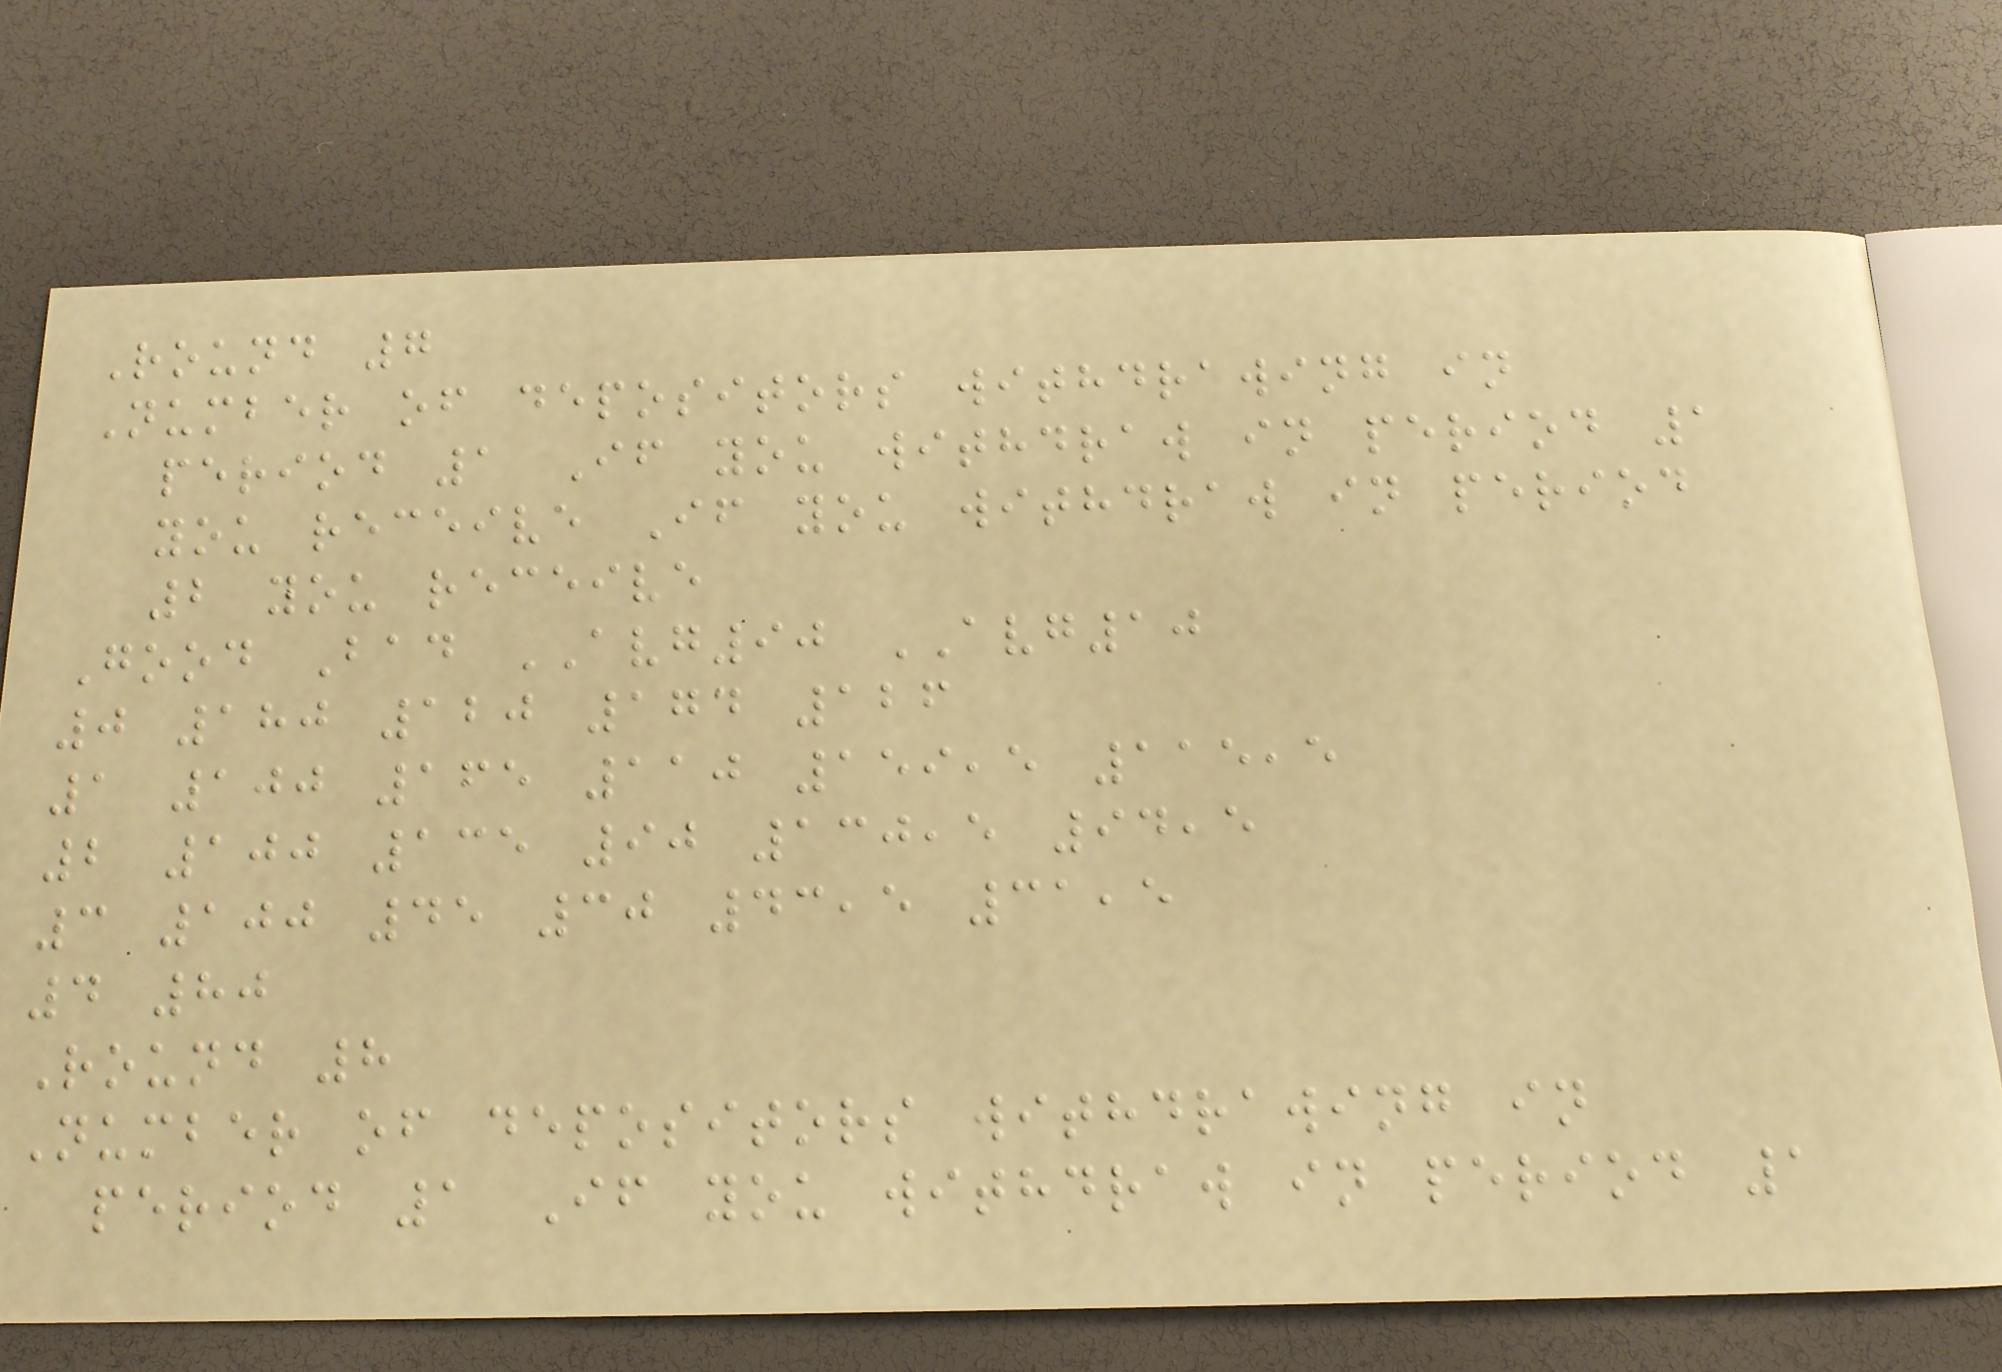Round 7
Number of depositors withdrawing in
period 1 If you withdraw in period 1
you receive If you withdraw in period
2 you receive
Good Bad AVG90 AVG10
0 180 120 174 126
1 100 165 110 159,5 115,5
2 100 135 90 130,5 94,5
3 100 45 30 43,5 31,5
4 80
Round 8
Number of depositors withdrawing in
period 1 If you withdraw in period 1
